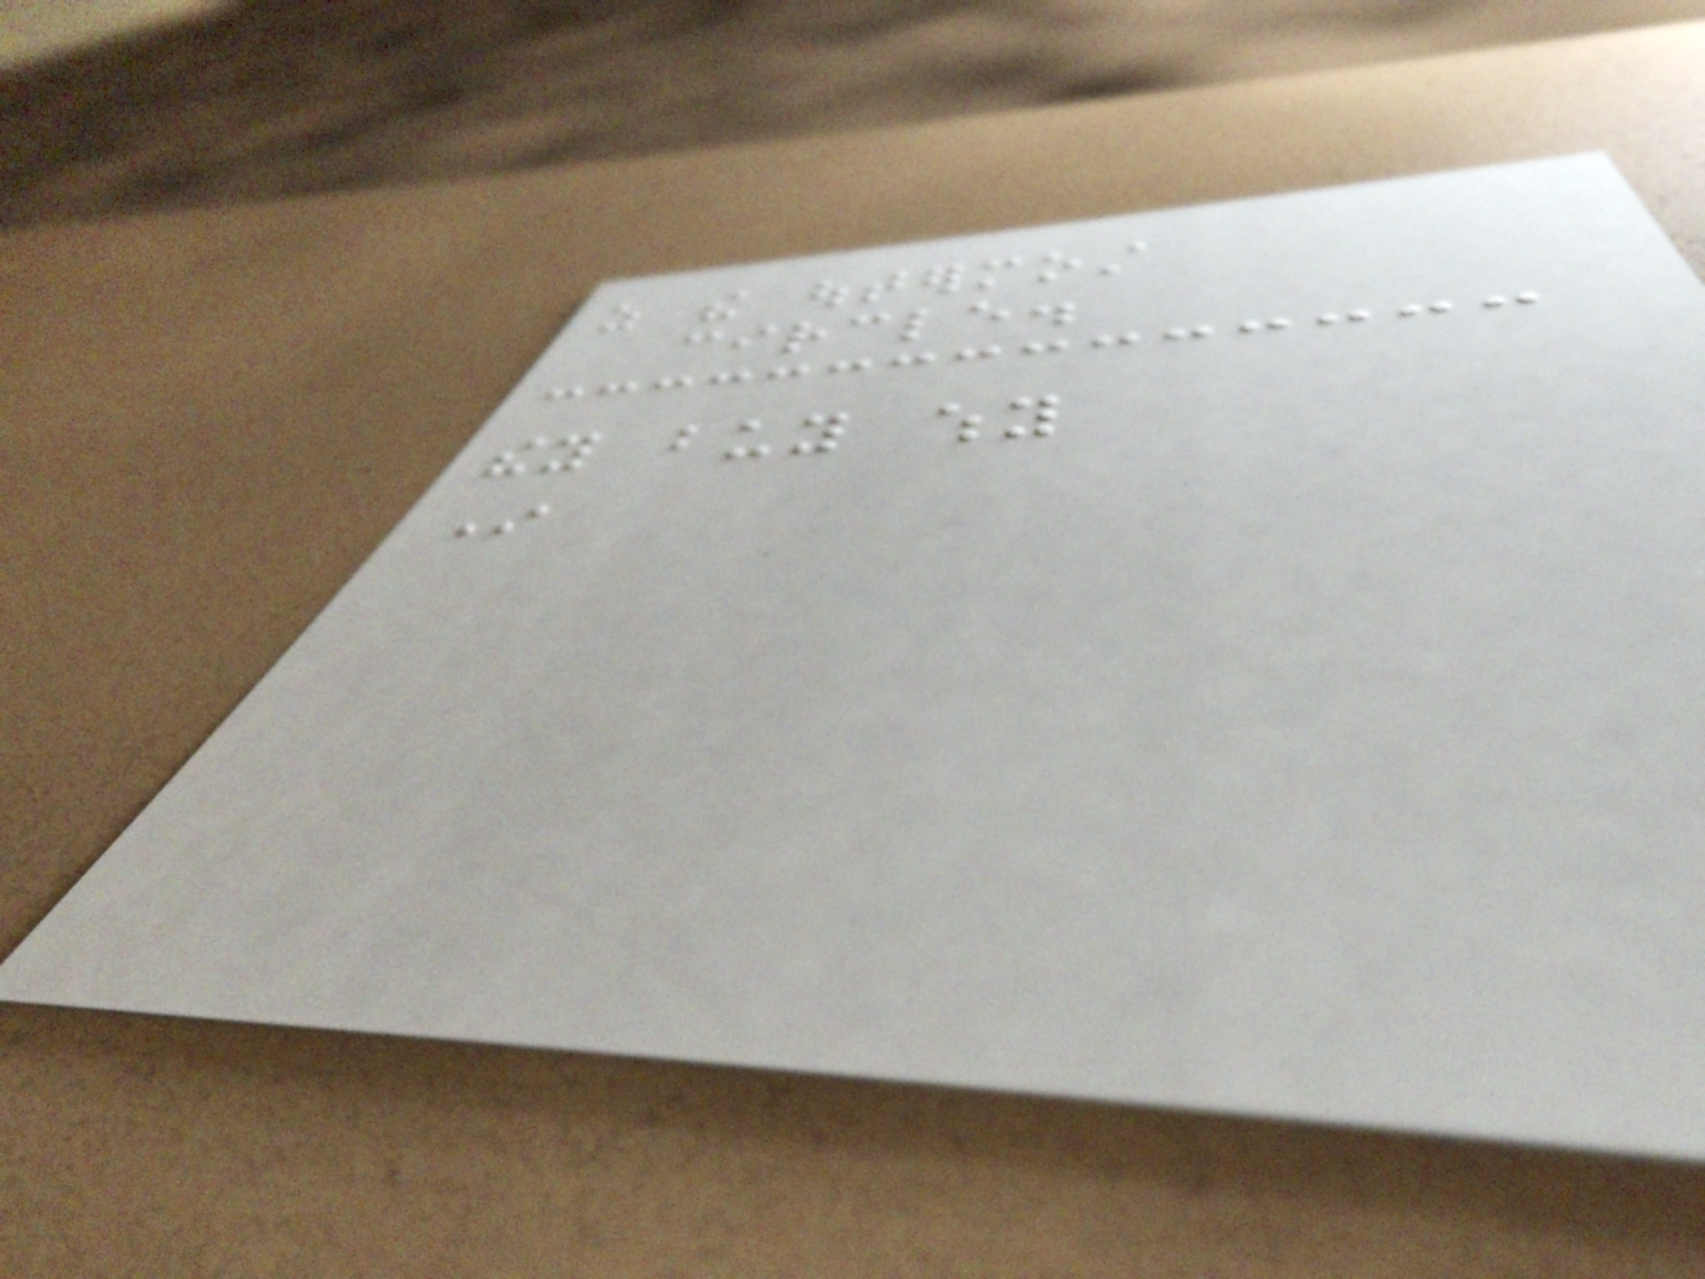as the outermost
circle.
they buy why
In
